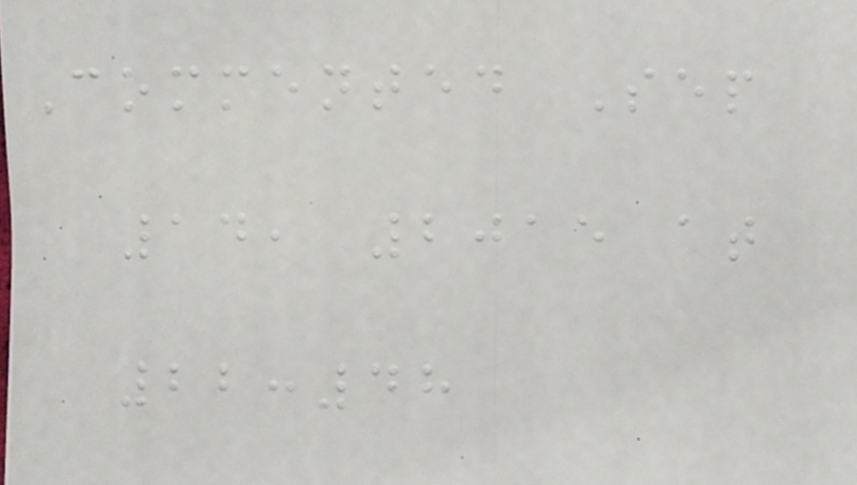Commented Sep
14, 2015 at
22:48
